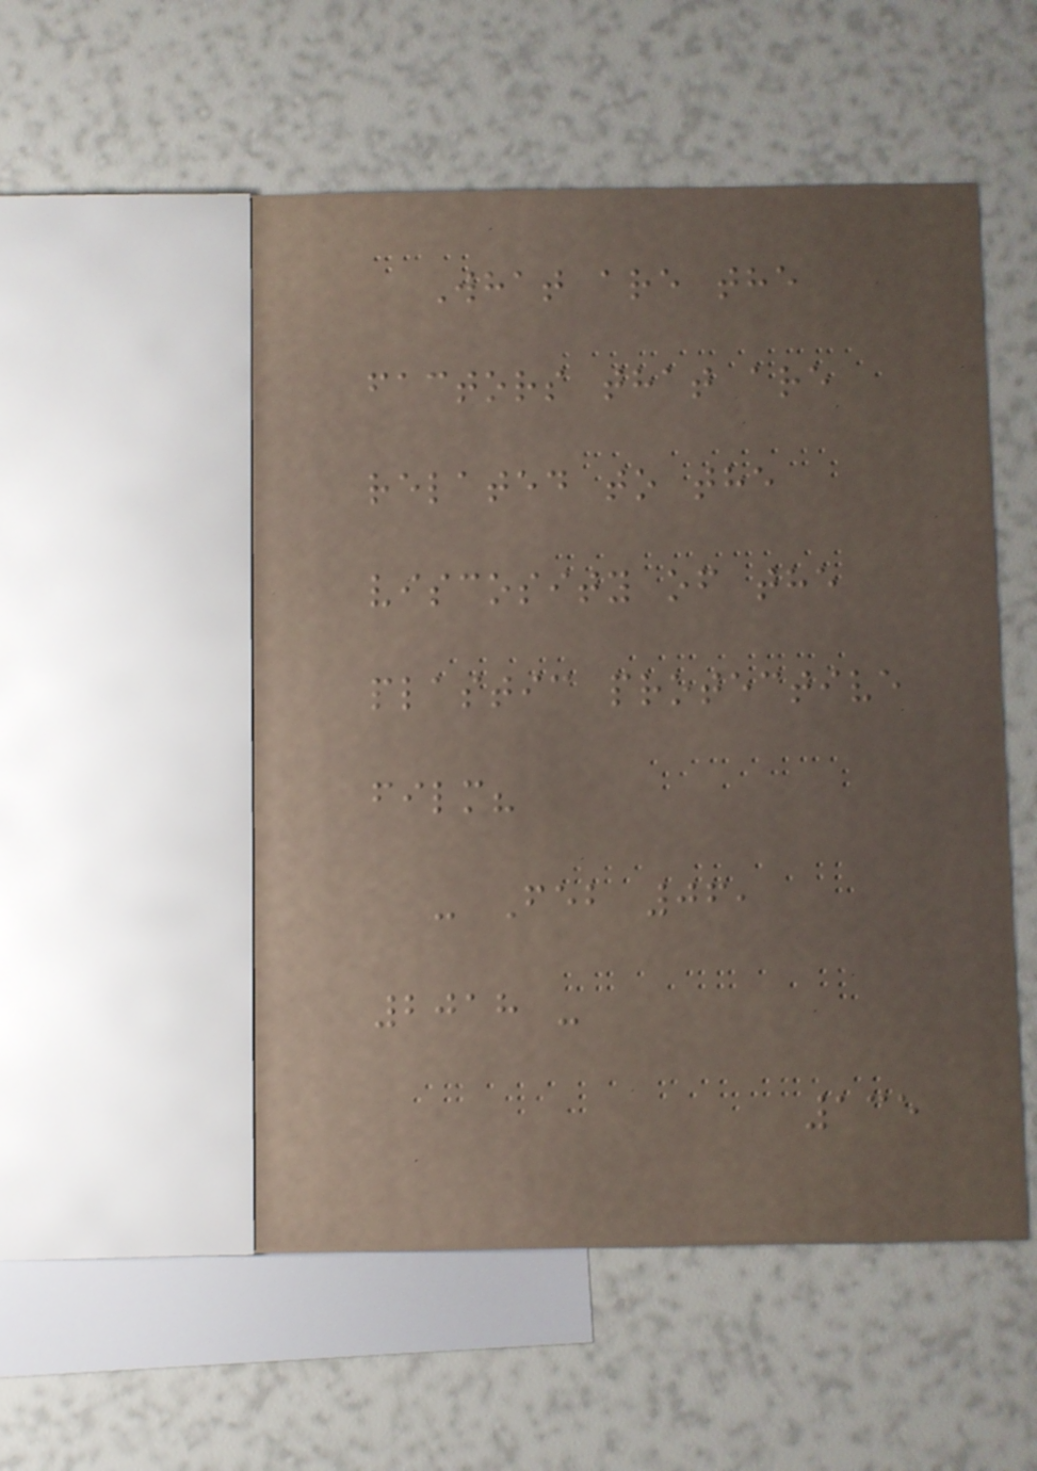What are the
factors that are
related to the
viscosity of the
plastic protective
film?
- Feb 06,
2018 -
135
